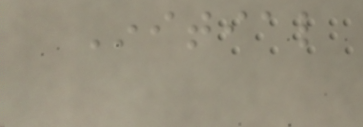Initial
